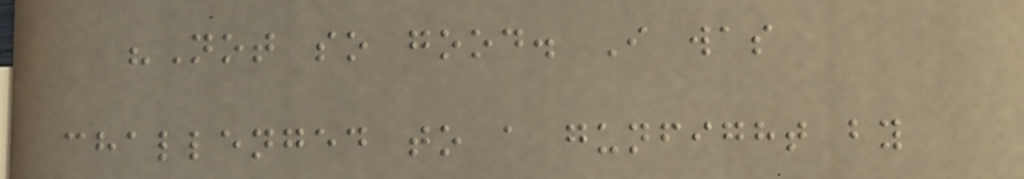"Not so good. I was
challenged to a gunfight by
